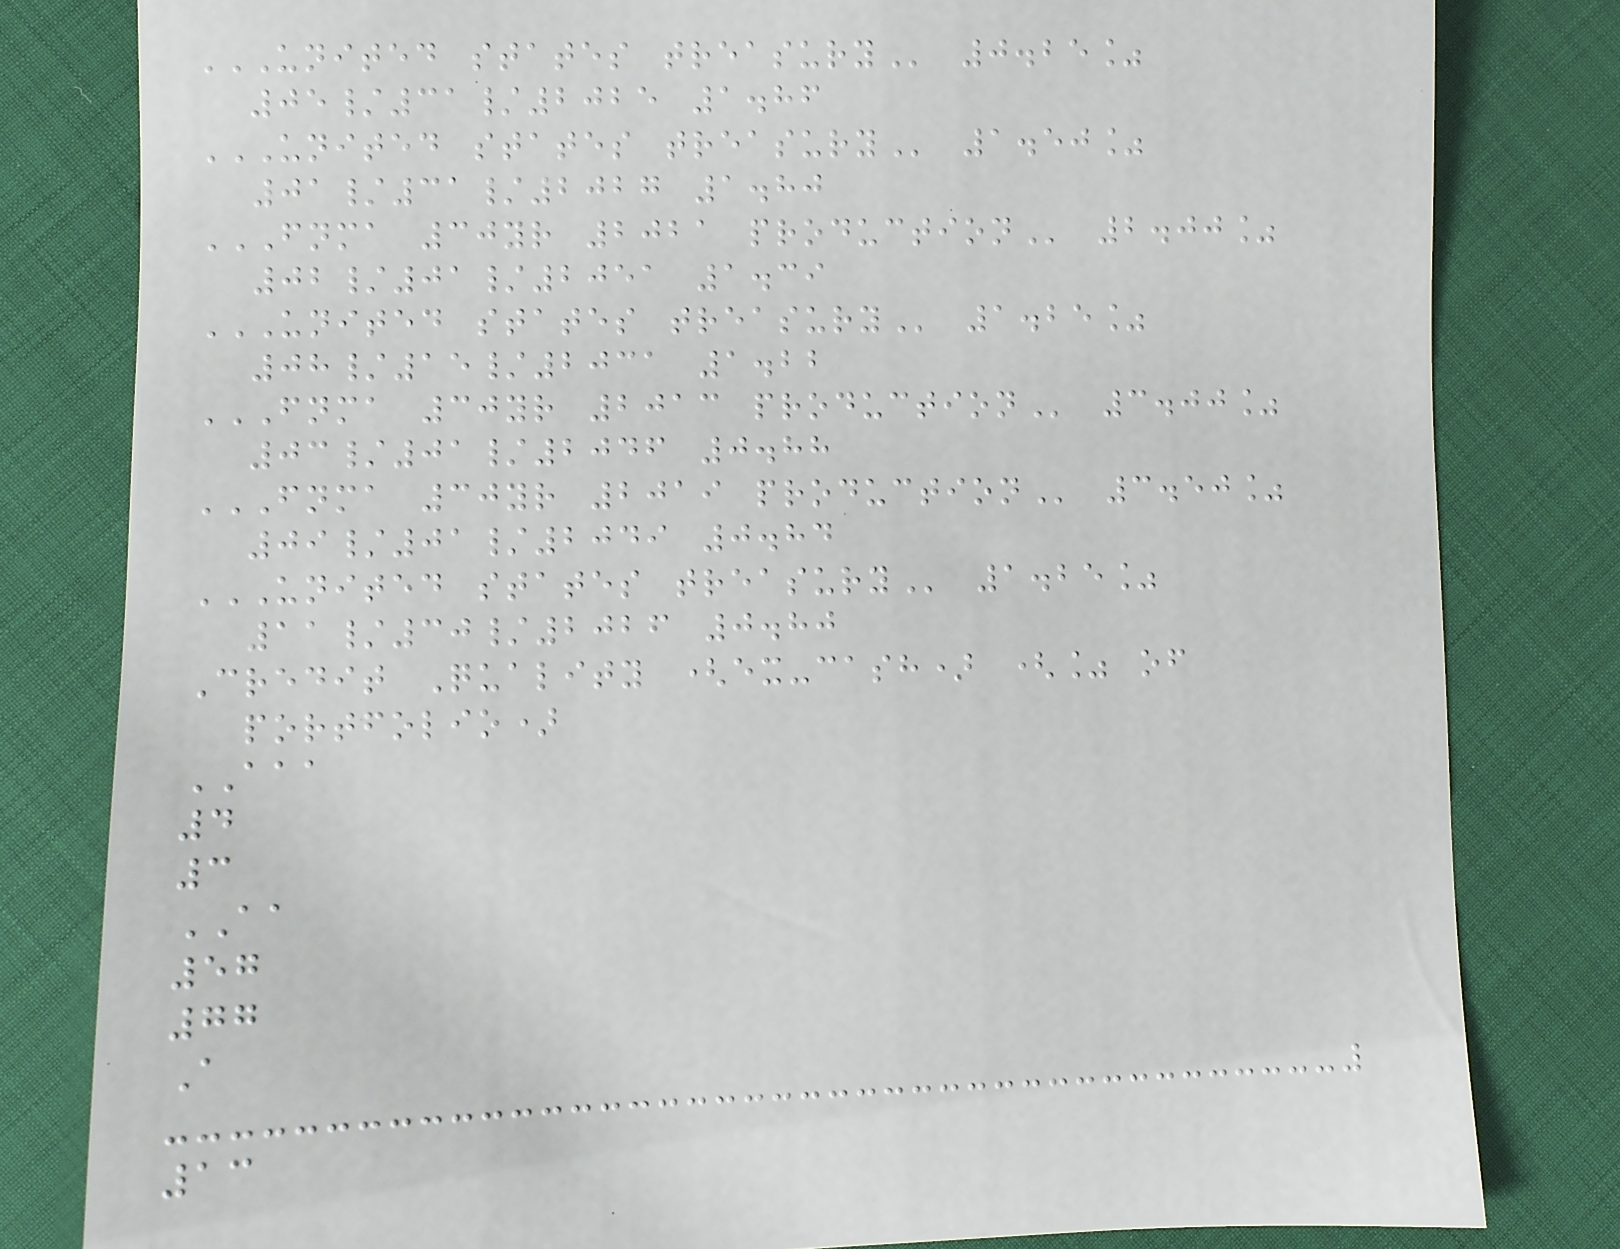UNITED STATES TREASURY 0.25%
05/31/2025 1.86
UNITED STATES TREASURY 1.50%
01/31/2027 1.80
FNMA 30YR 2021 PRODUCTION 2.00%
02/01/2051 1.39
UNITED STATES TREASURY 1.25%
08/15/2031 1.22
FNMA 30YR 2013 PRODUCTION 3.00%
03/01/2046 0.88
FNMA 30YR 2019 PRODUCTION 3.50%
09/01/2049 0.84
UNITED STATES TREASURY 1.25%
11/30/2026 0.80
Credit Quality (ex-cash) (% of
portfolio)
AAA
4
3
AA
57
77
A
13
